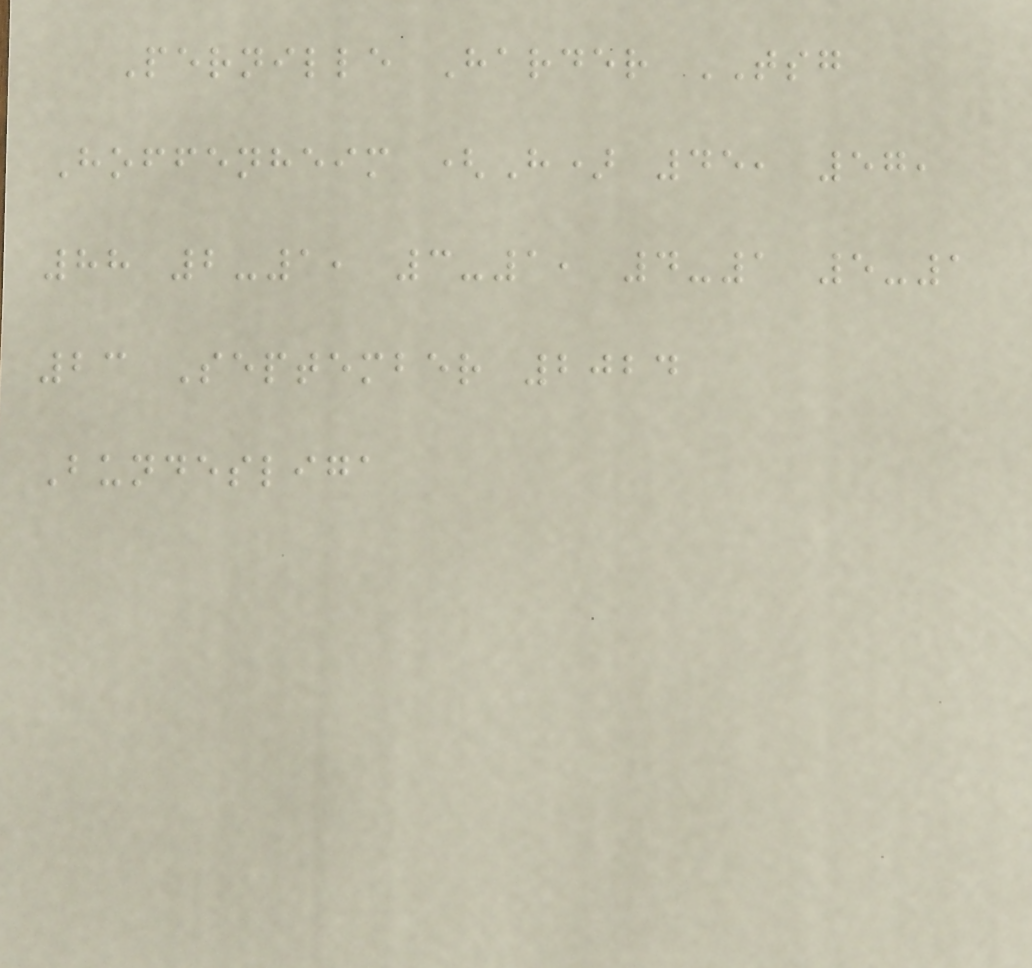Pernille Harder TSG
Hoffenheim (H) 45, 57,
88 2-1, 3-1, 4-1 5-1
23 September 2024
Bundesliga
